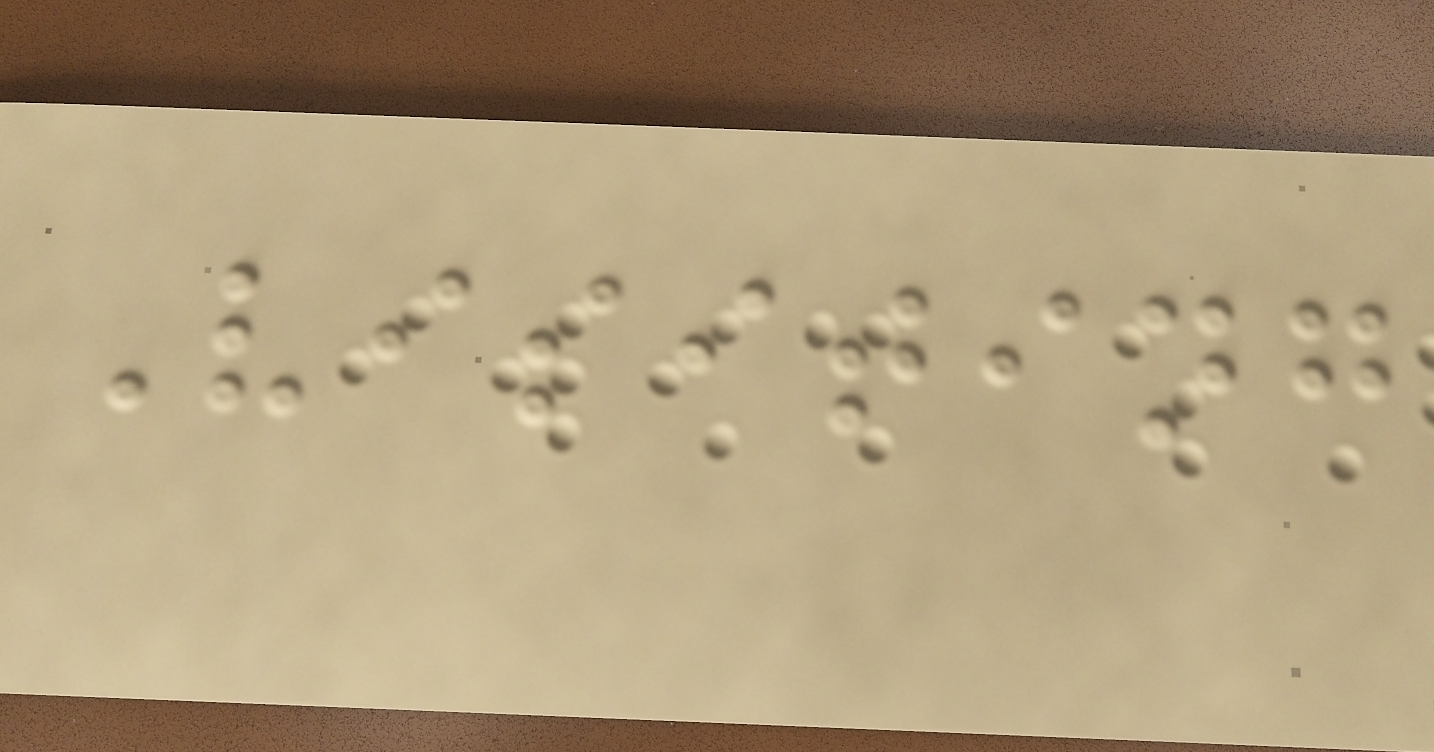Visiting
